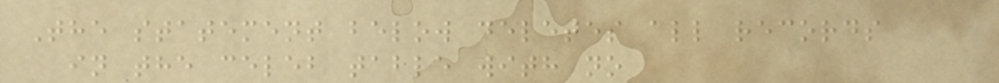The statement below deletes all records
in the celeb table with no
